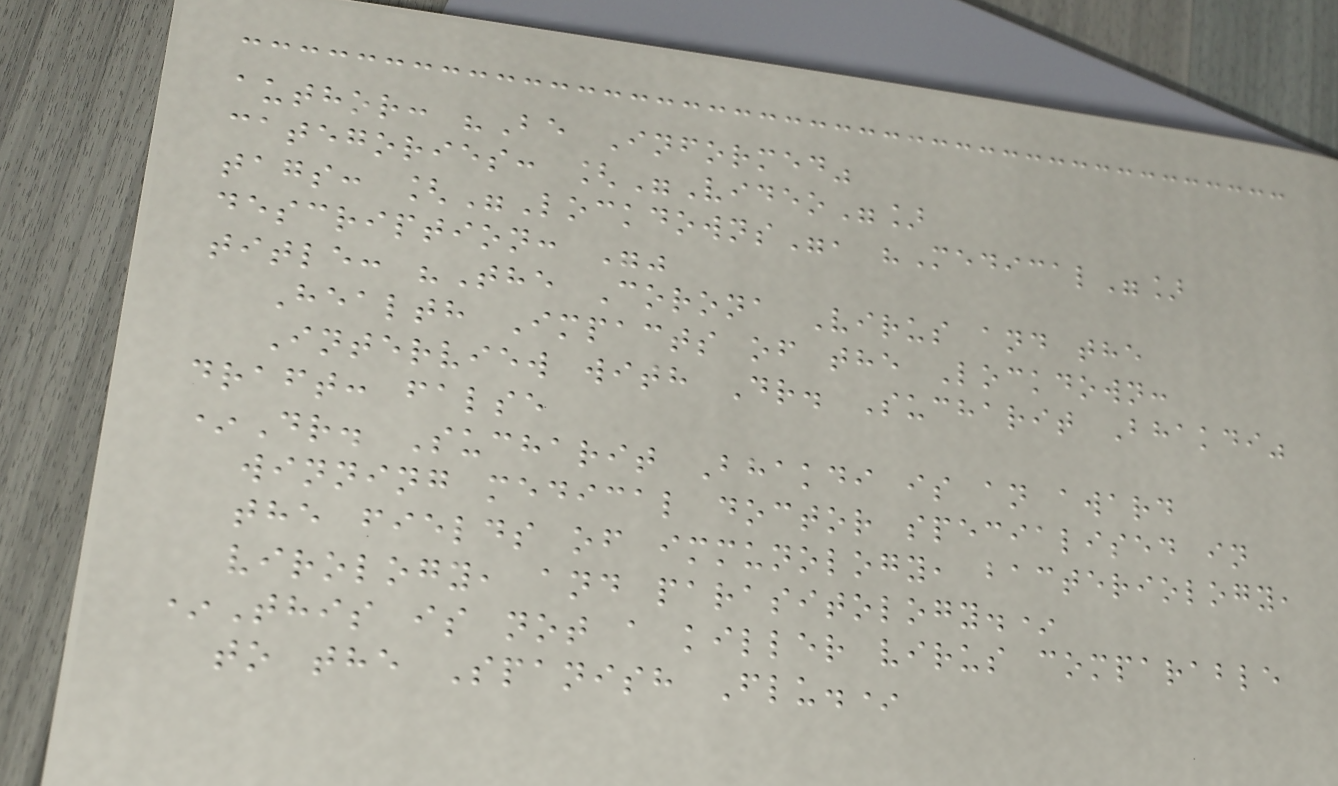author: "Be Informed"
categories: ["Video"]
tags: ["Lockdowns", "Medical"]
description: ""
title: "The Corona Virus and the
Health Impacts of the Lockdown:
Interview with Dr. Sucharit Bhakdi"
draft: false
*Dr. Sucharit Bhakdi is an award
winning medical doctor specialised in
the fields of immunology, bacteriology,
virology, and parasitology.*
*This is not a killer virus comparable
to the Spanish Flu.*
